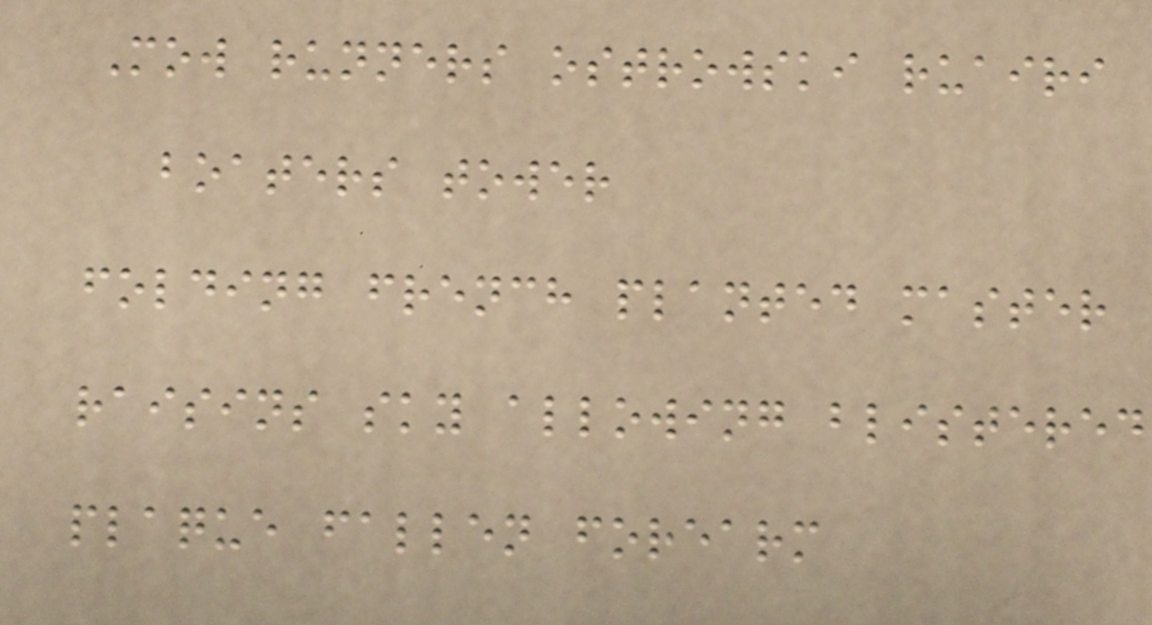Mow runners ostrowski ruairi
boaters tower
folding french planted master
raisins sky allowing blistered
plaque fallen forearm
